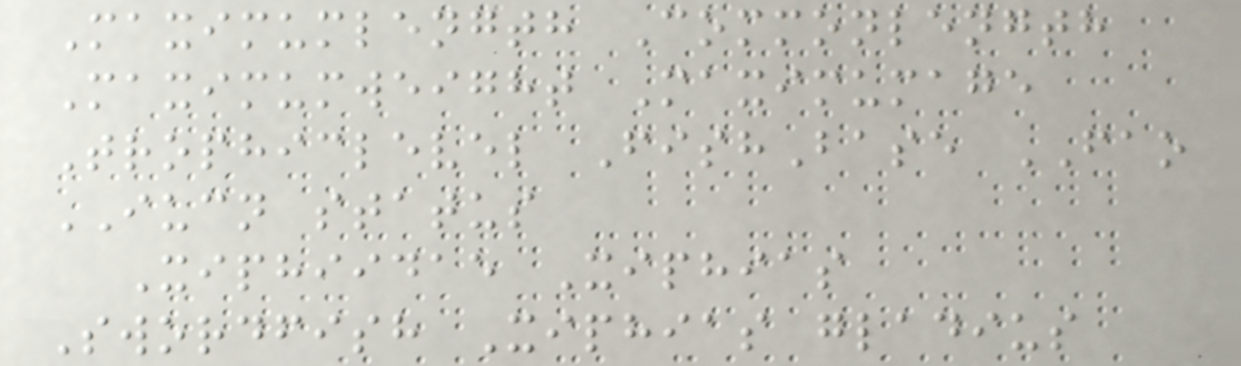Maximumlength Commonlength
Maximumweight Maximumage
Trophiclevel FishBase FAO
IUCN status
Xiphiidae Xiphias
Swordfish Xiphias gladius
